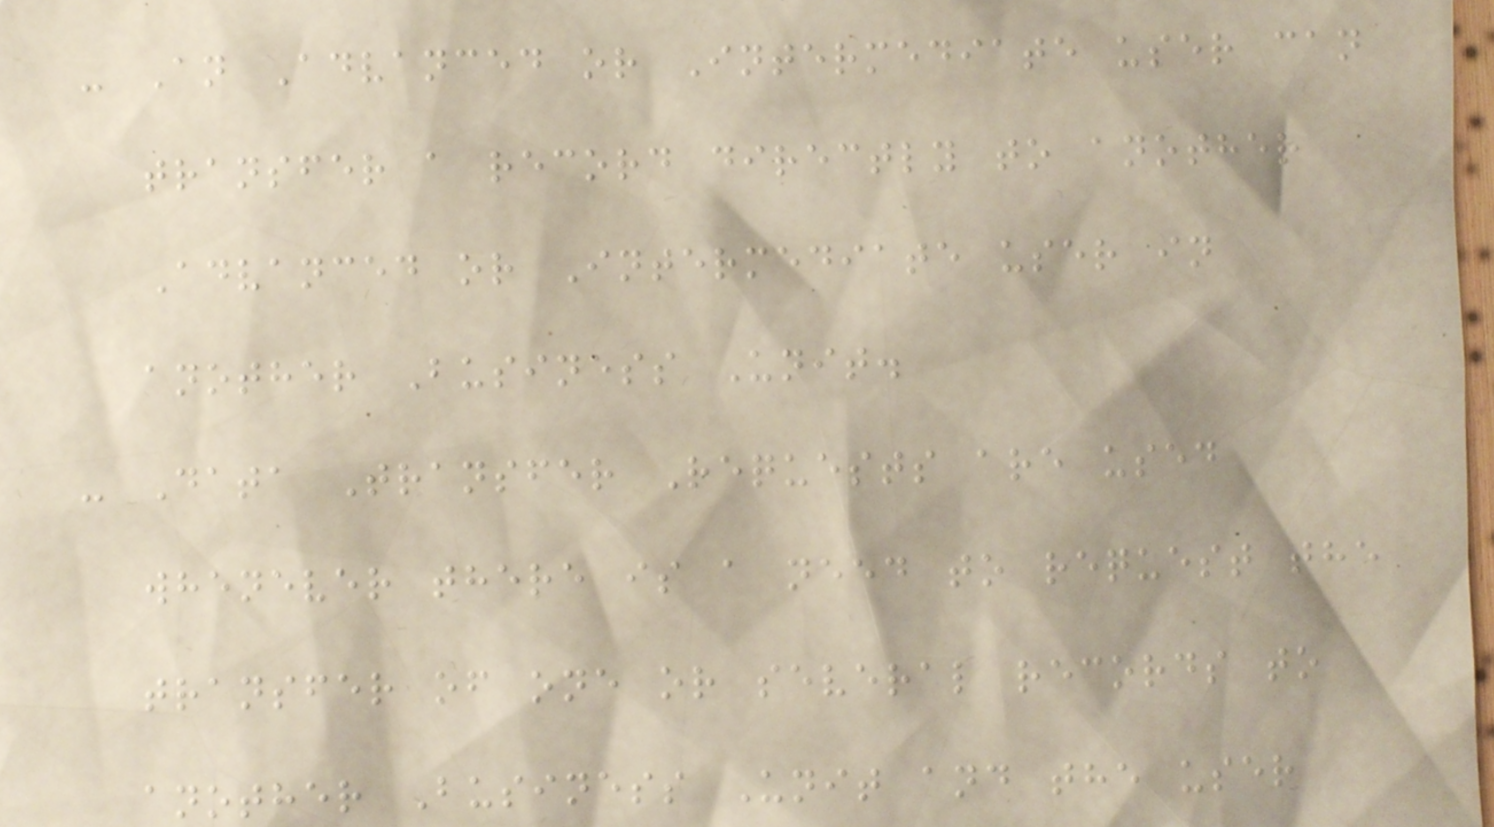- An Advanced or Intermediate user can
transfer a record directly to another
Advanced or Intermediate user in
another Business Unit.
- Data Transfer Requests are used
whenever there is a need to request the
transfer of one or several records to
another Business Unit and the user
